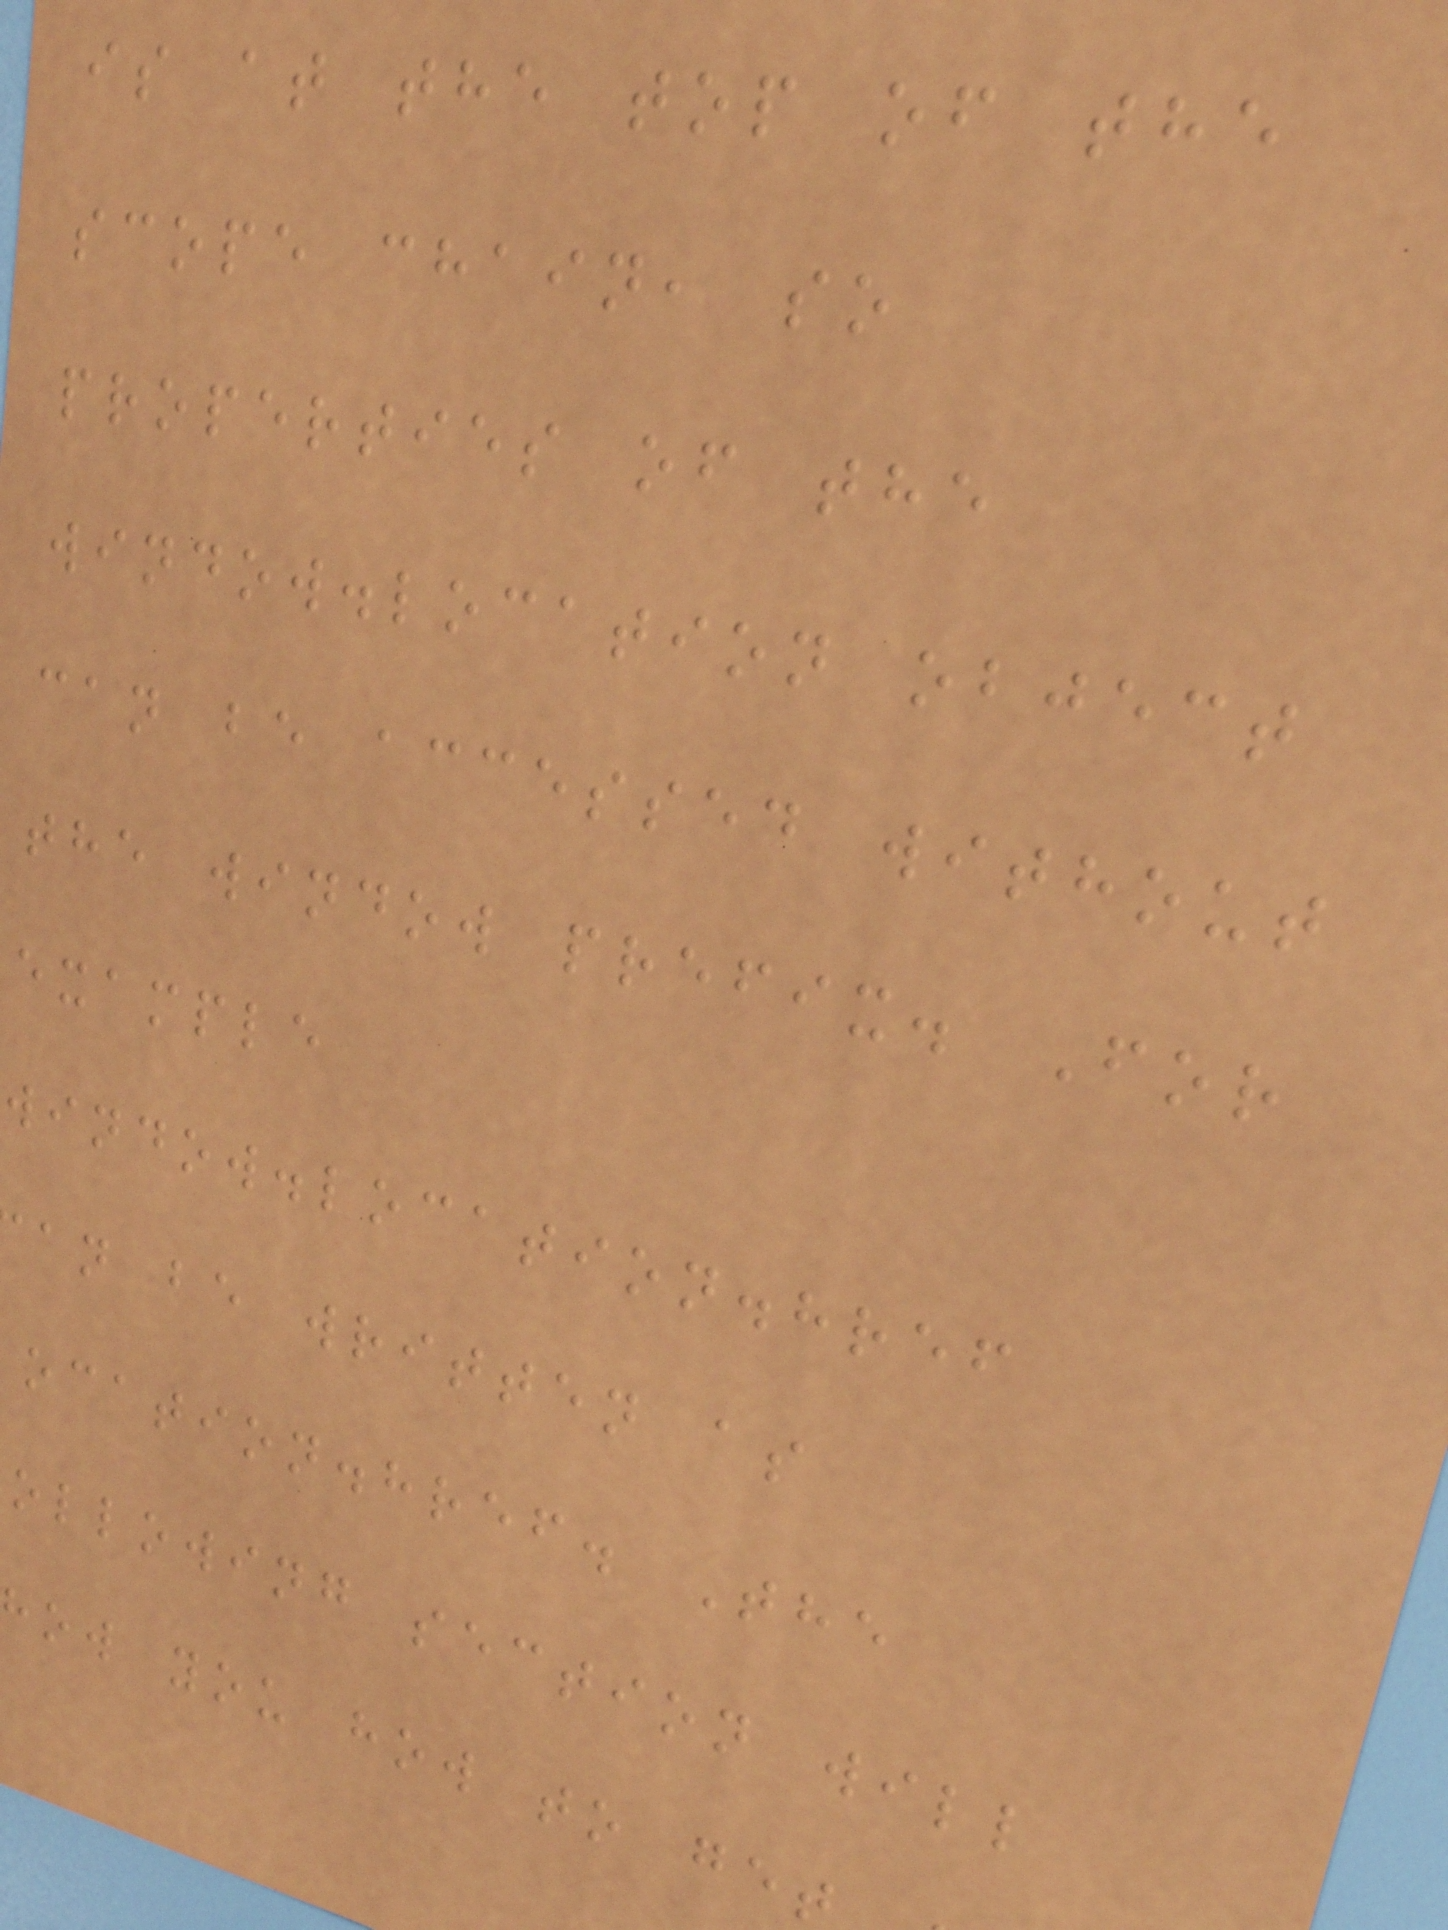is at the top of the
scope chain, so
properties of the
window.location object
can be accessed without
the window prefix. For
example
window.location.href
an be written as
ocation.href. The
ollowing section will
how you how to get
